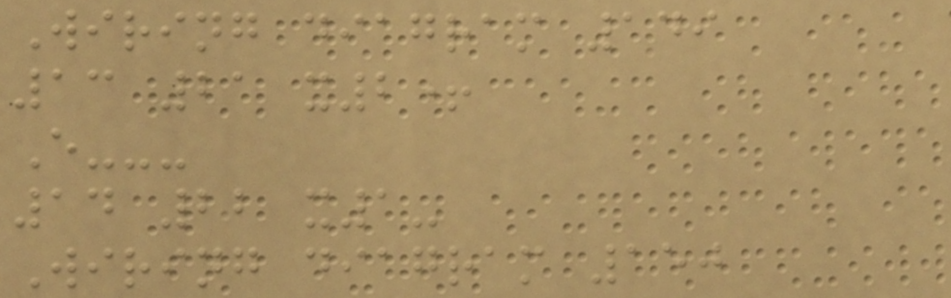Wiring diagram 149
13 21 x2+
E---
14 22 x1-
Wiring diagram 150
